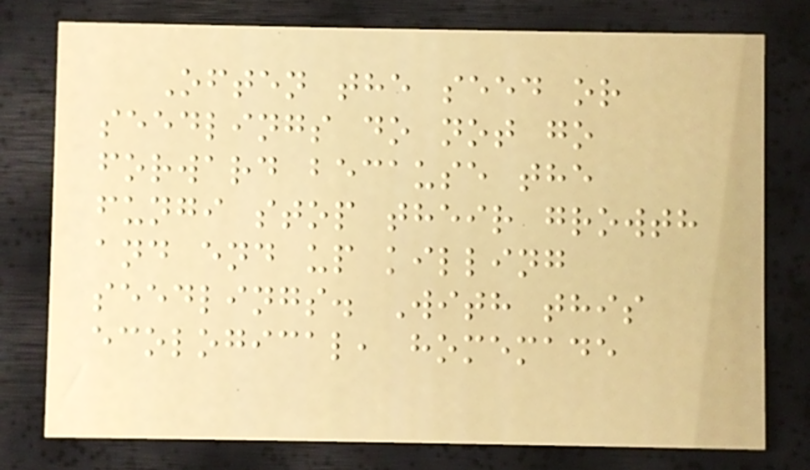Often the seed or
seedlings do not go
forward because the
fungi stop their growth
and end up killing
seedlings. With this
ecological, homemade
